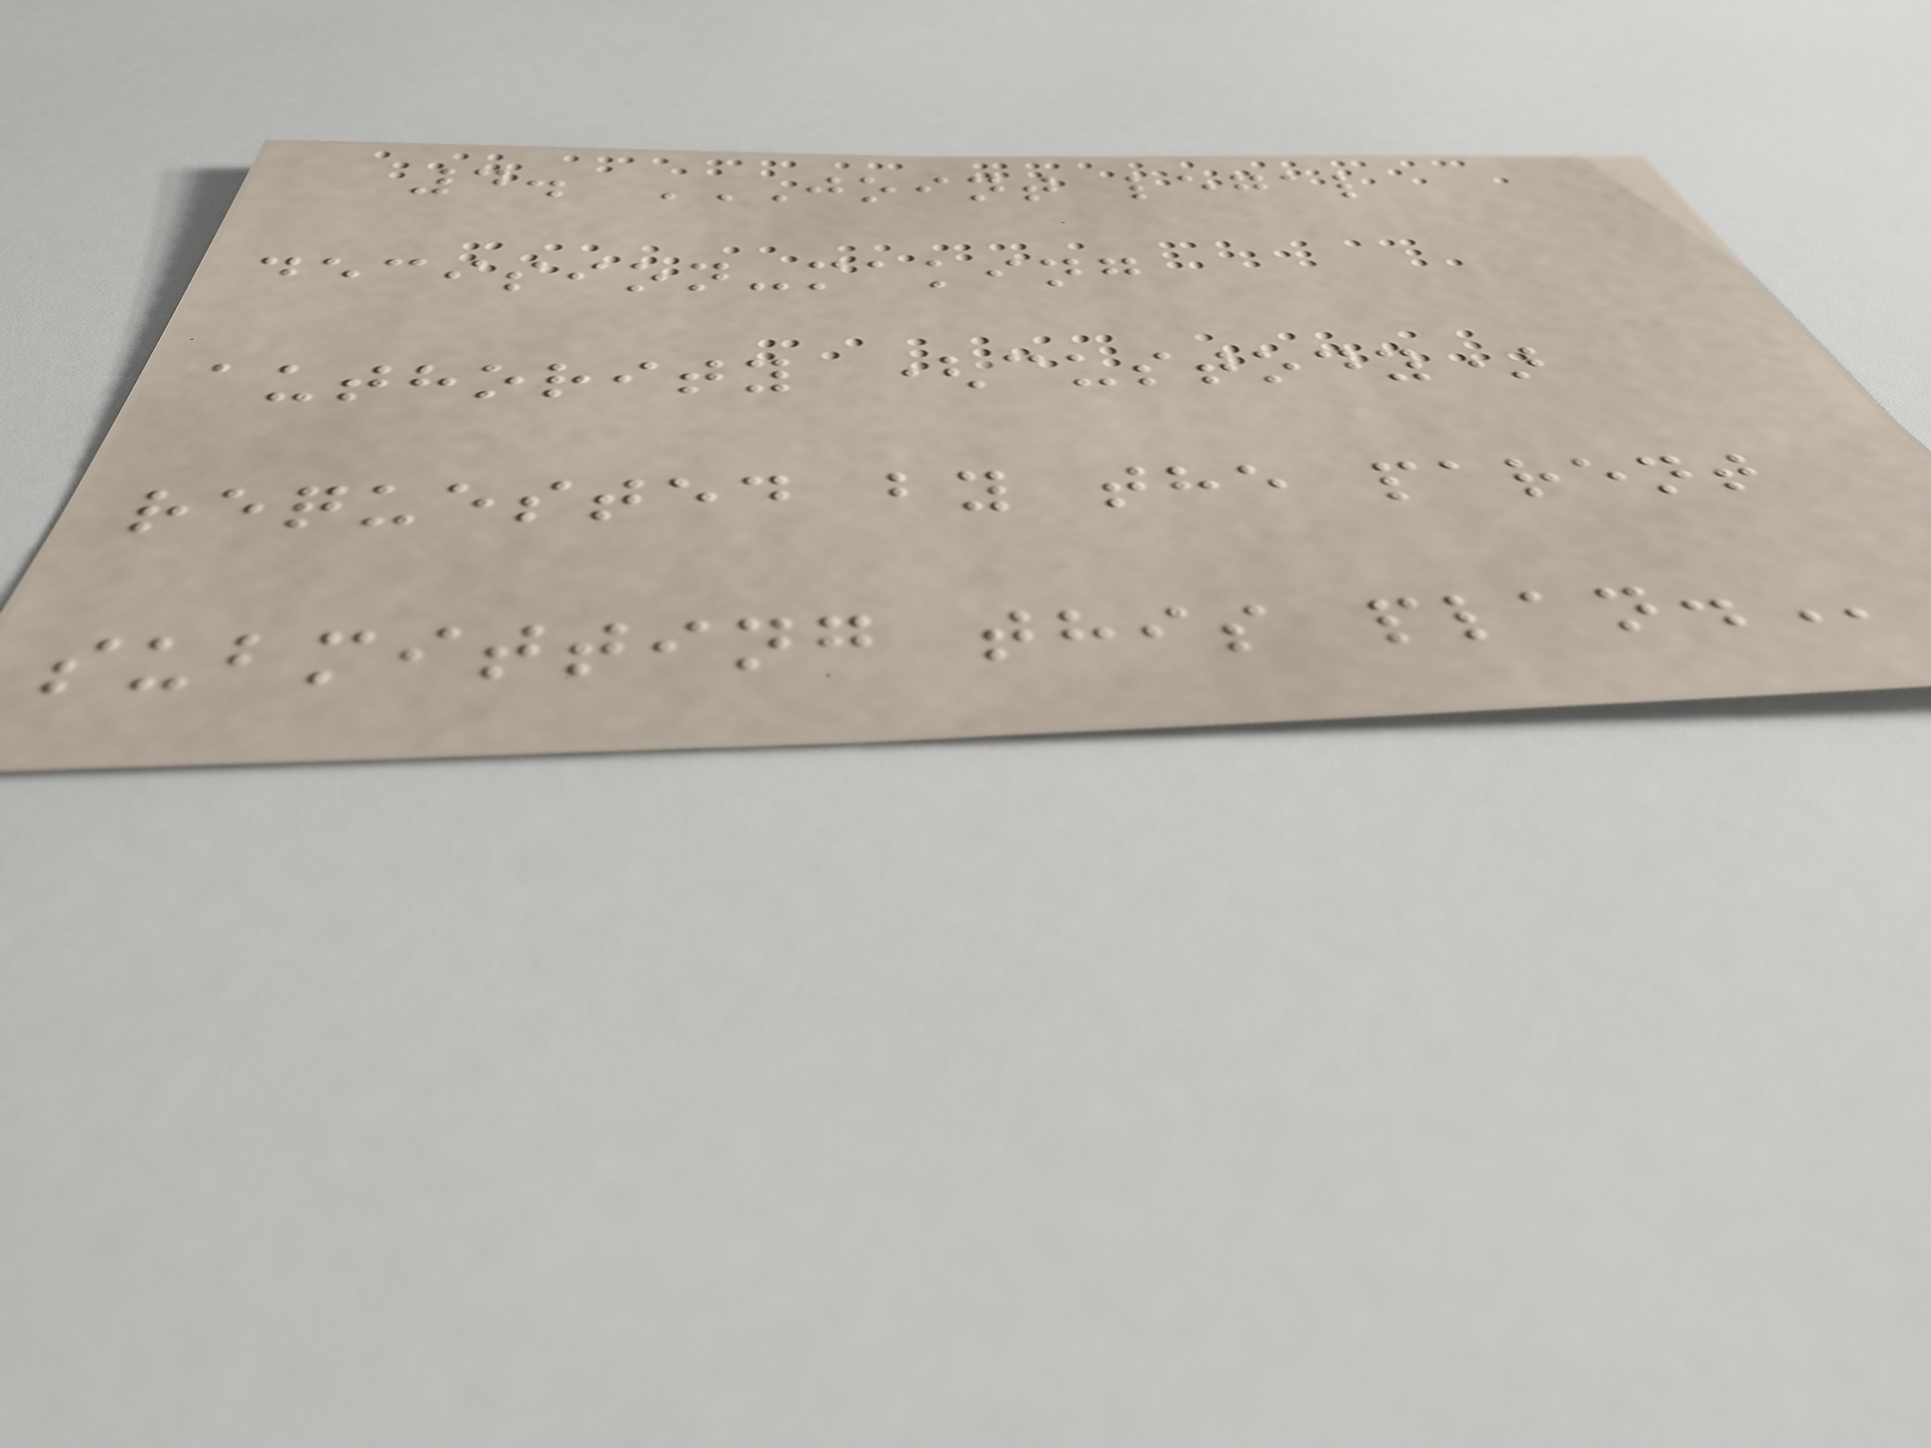4. JOINT LEGAL
DECISION-MAKING
AUTHORITY (CUSTODY)
REQUESTED BY THE PARENT
SUBMITTING THIS PLAN.
